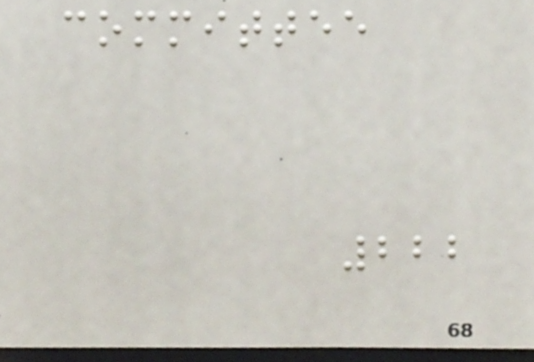committee
222
